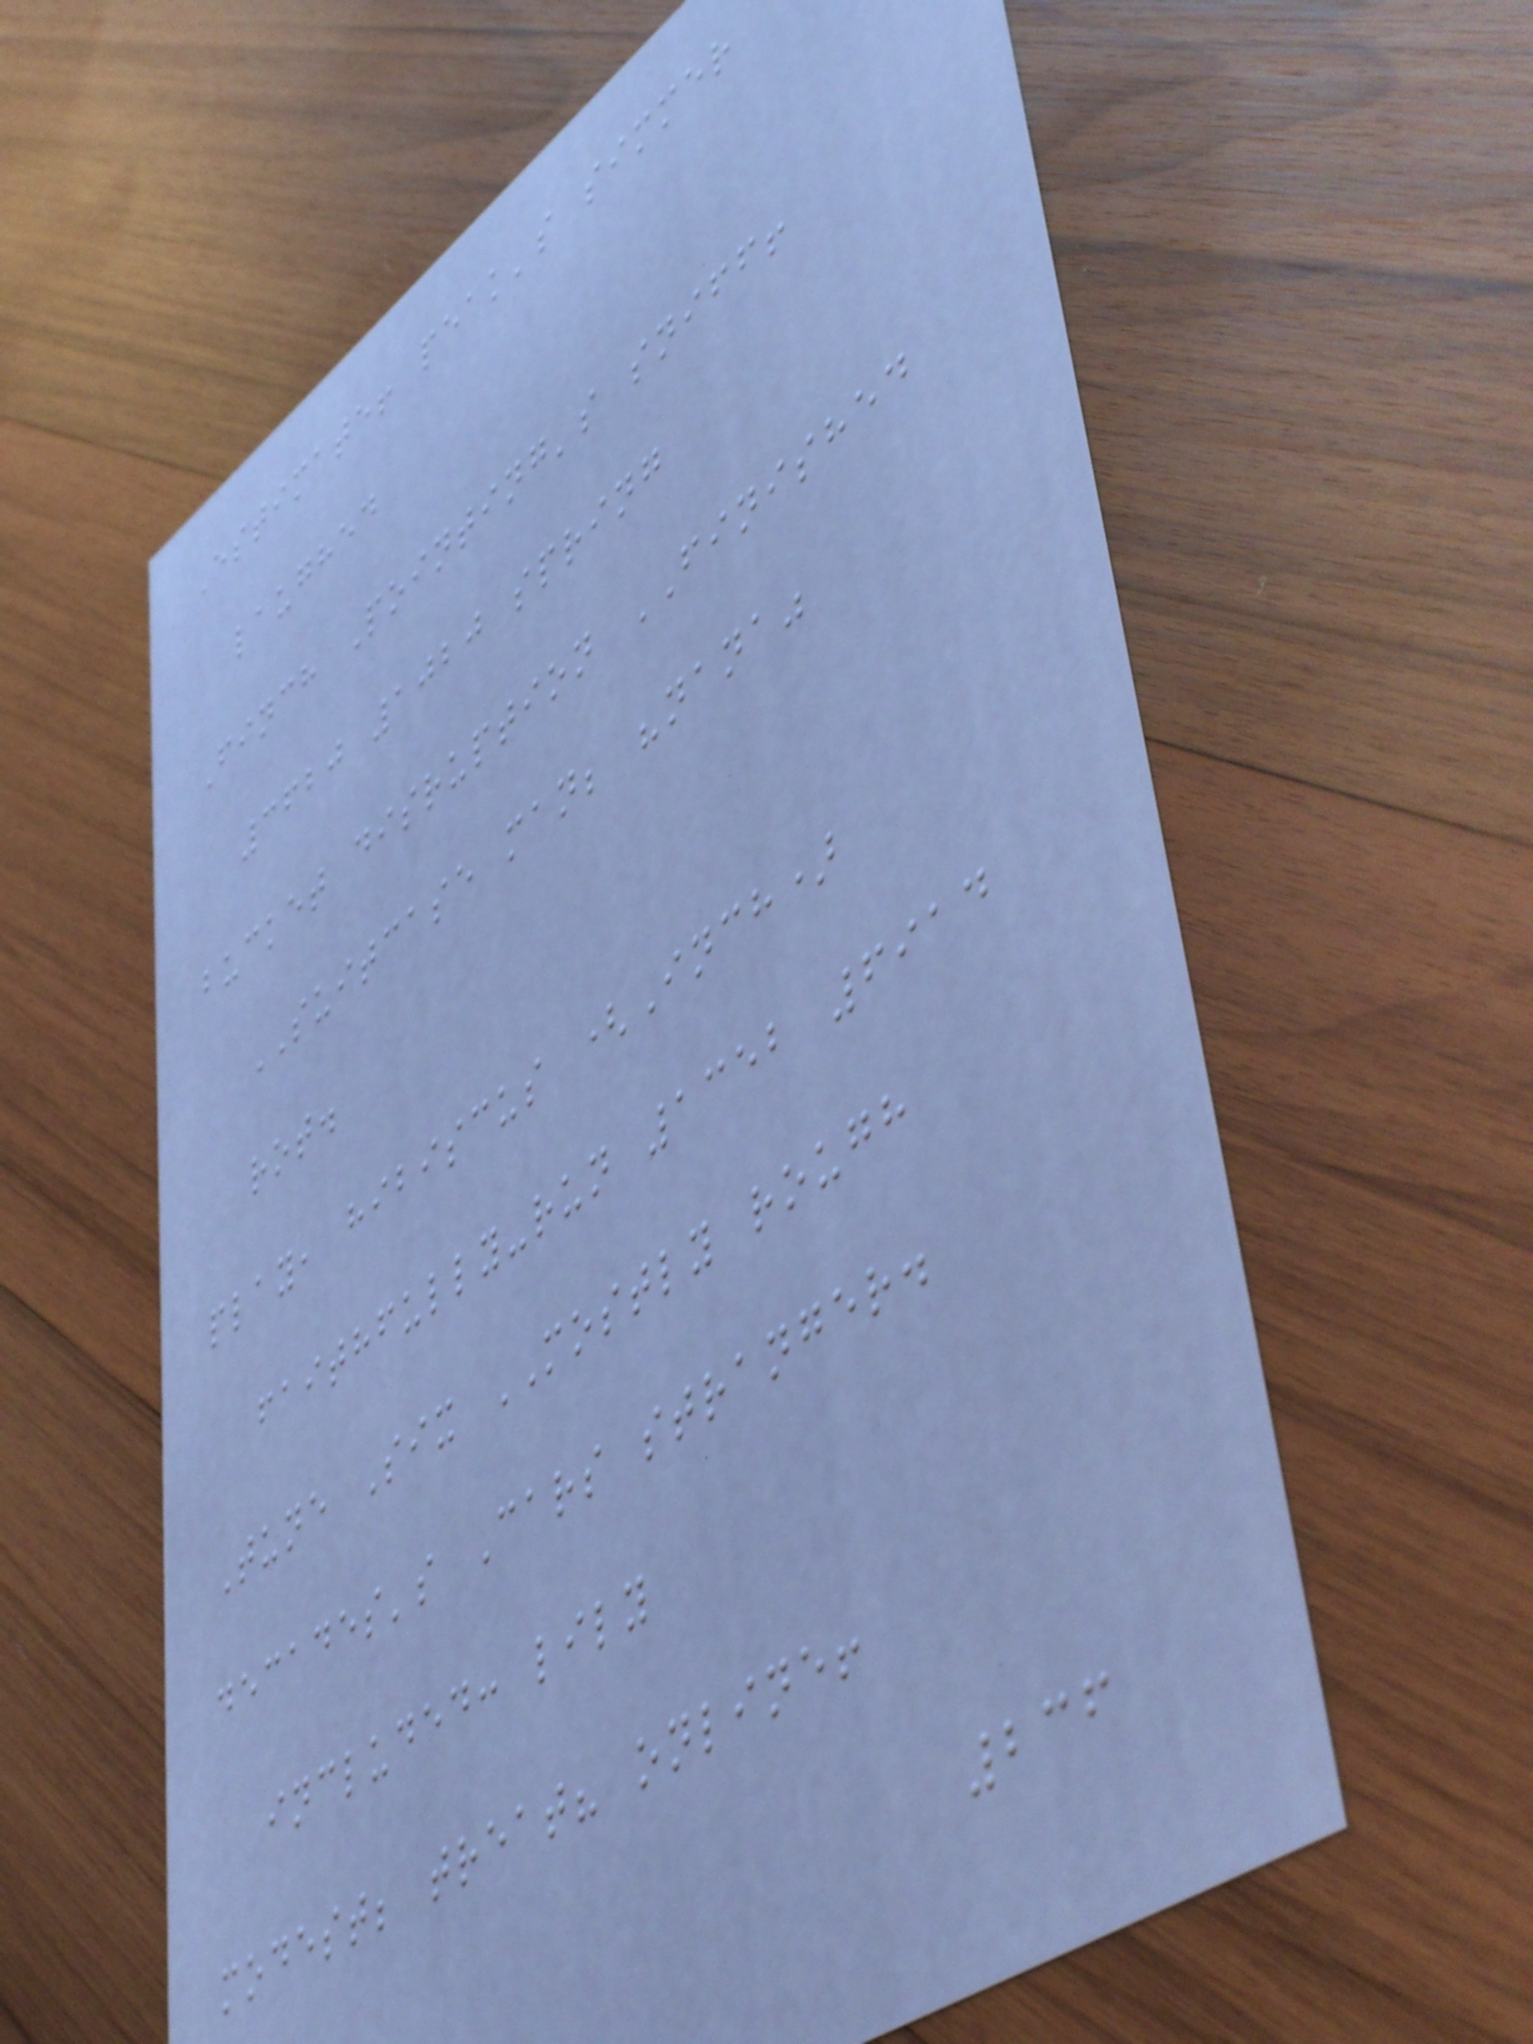Estimate! peak's simmer
laughed
Finch Pointing's sniff!
3620 1020 spring
bucket disruption FINISHED
SUITCASE man; "nana"
rot.
play, hibiscus (Inch)
faithfully-run 1352 6914
Tune Six MOSTLY rough
decades's Cars stranger.
included: lily
modest; treat? online!
236
